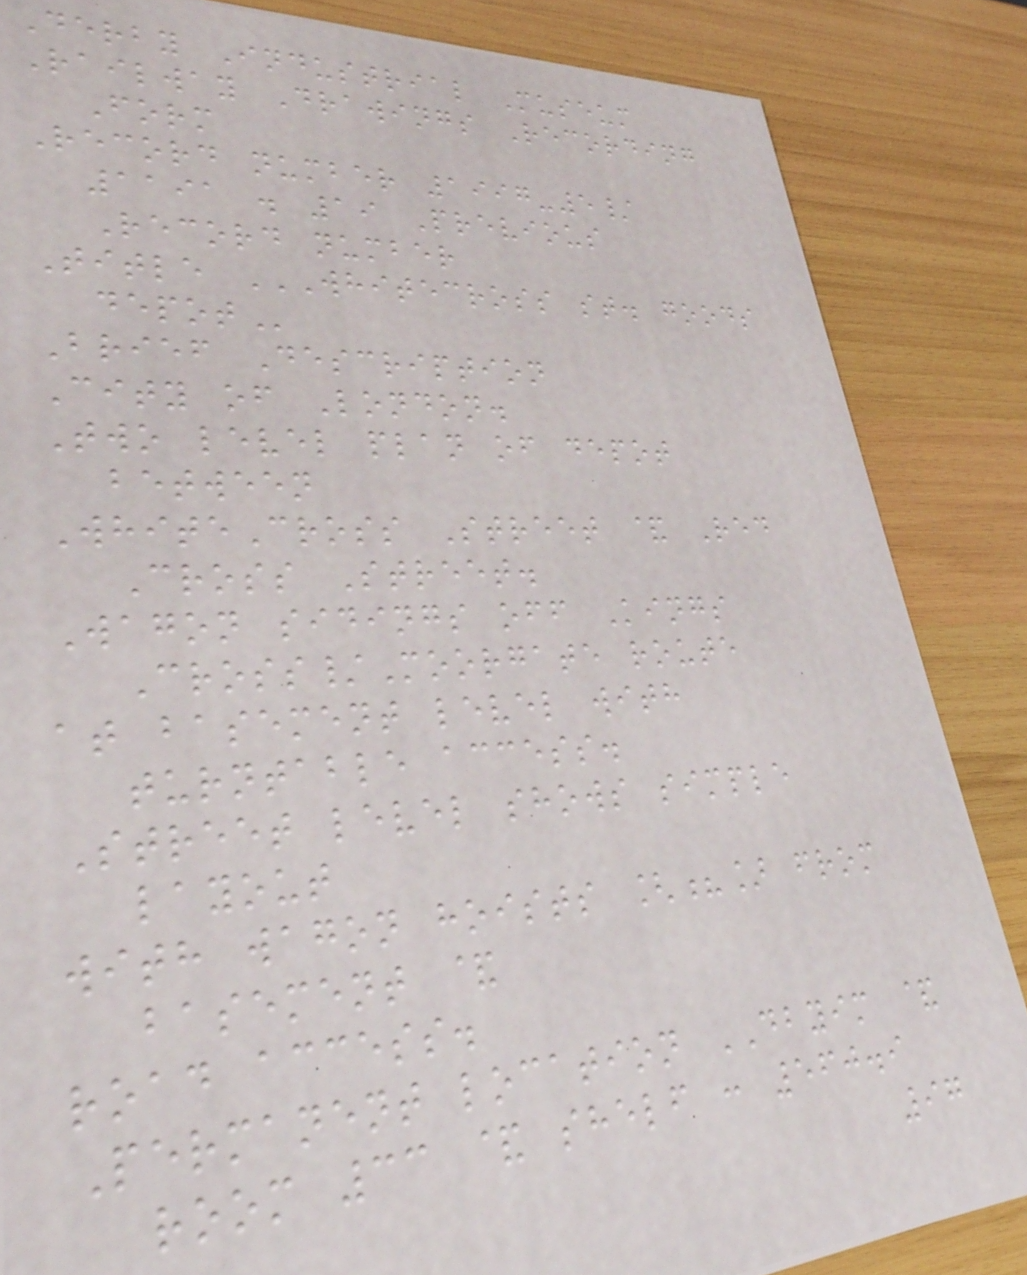Derby Industrial Museum
Railway Drawings Recording
Form
Record number 1997-5/
1191 . 19 Previous
Record number
Title WHITECROSS ST. GOODS
DEPOT
Brief Description
City of London.
Two level plan of depot
between
WhiteCross Street & Red
Cross Street.
Wagon sidings off Kings
Cross/Moorgate route
at basement level with
turntable access.
Street level shows simple
layout
with wagon hoists [?] from
basement &
road access.
Permanent location DBYIM &
room 33 & shelf : 560.9
97
